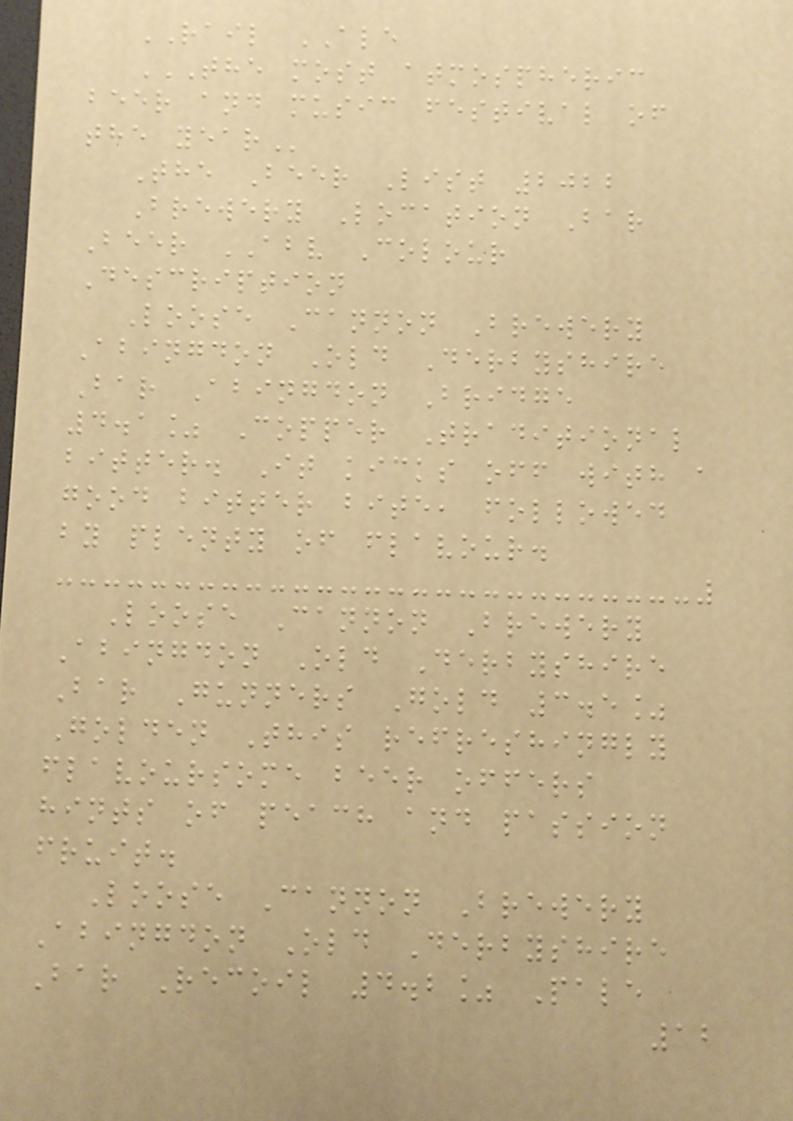RAIL ALE
THE MOST ATMOSPHERIC
BEER AND MUSIC FESTIVAL OF
THE YEAR
The Beer List 2022
Brewery Location Bar
Beer ABV Colour
Description
Loose Cannon Brewery
Abingdon Old Derbyshire
Bar Abingdon Bridge
4.1% Copper Traditional
bitter. It kicks off with a
good bitter bite, followed
by plenty of flavour.
Loose Cannon Brewery
Abingdon Old Derbyshire
Bar Gunners Gold 3.5%
Golden This refreshingly
flavoursome beer offers
hints of peach and passion
fruit.
Loose Cannon Brewery
Abingdon Old Derbyshire
Bar Recoil 4.2% Pale
12
